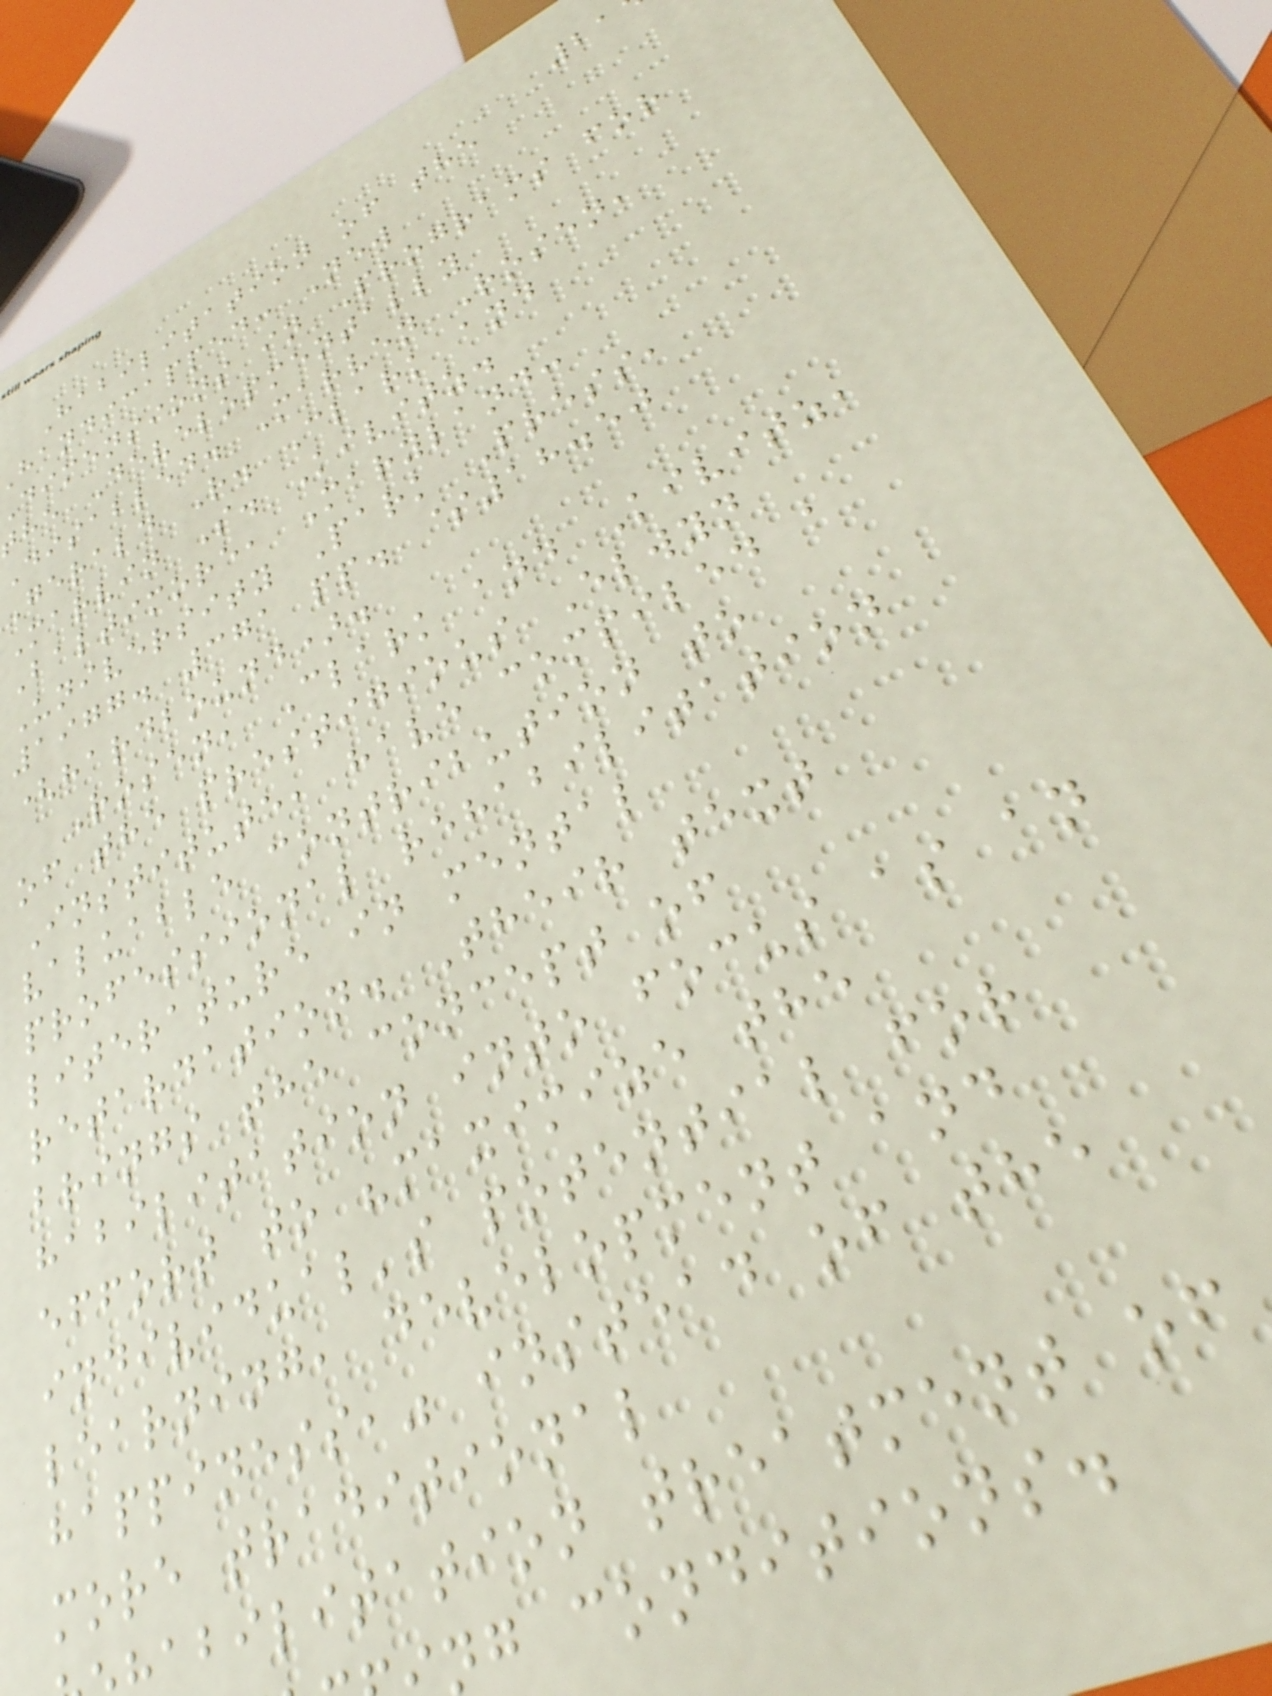Habilitation of the
handicapped: New
dimensions in Programs for
the Developmentally
Disabled. Marven Rosen,
Gerald R. Clark and
Marvin S. Kivitz.
Baltimore, Maryland:
University Park Press,
1977. 371 pp. $18.50
(hardbound).
Rosen, Clark and Kivitz,
of the prestigious Elwyn
Institute, have compiled a
valuable contribution to
professional rehabilitation
literature in mental
retardation. Their text
brings the concept of
habilitation into focus as an
effort to "maximize the
individual's potential for
learning, development and
happiness," instead of the
more traditional
abilitation treatment of
ng conditions.
